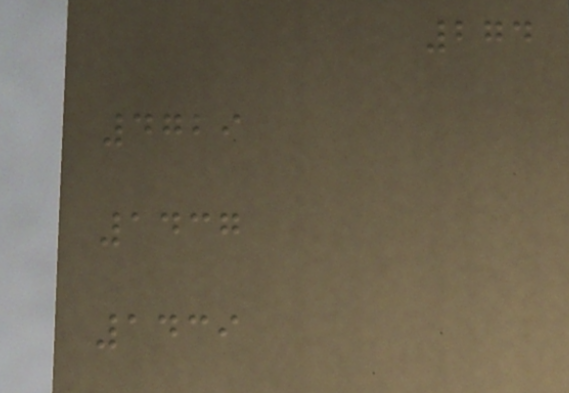274
4729
1437
1439
